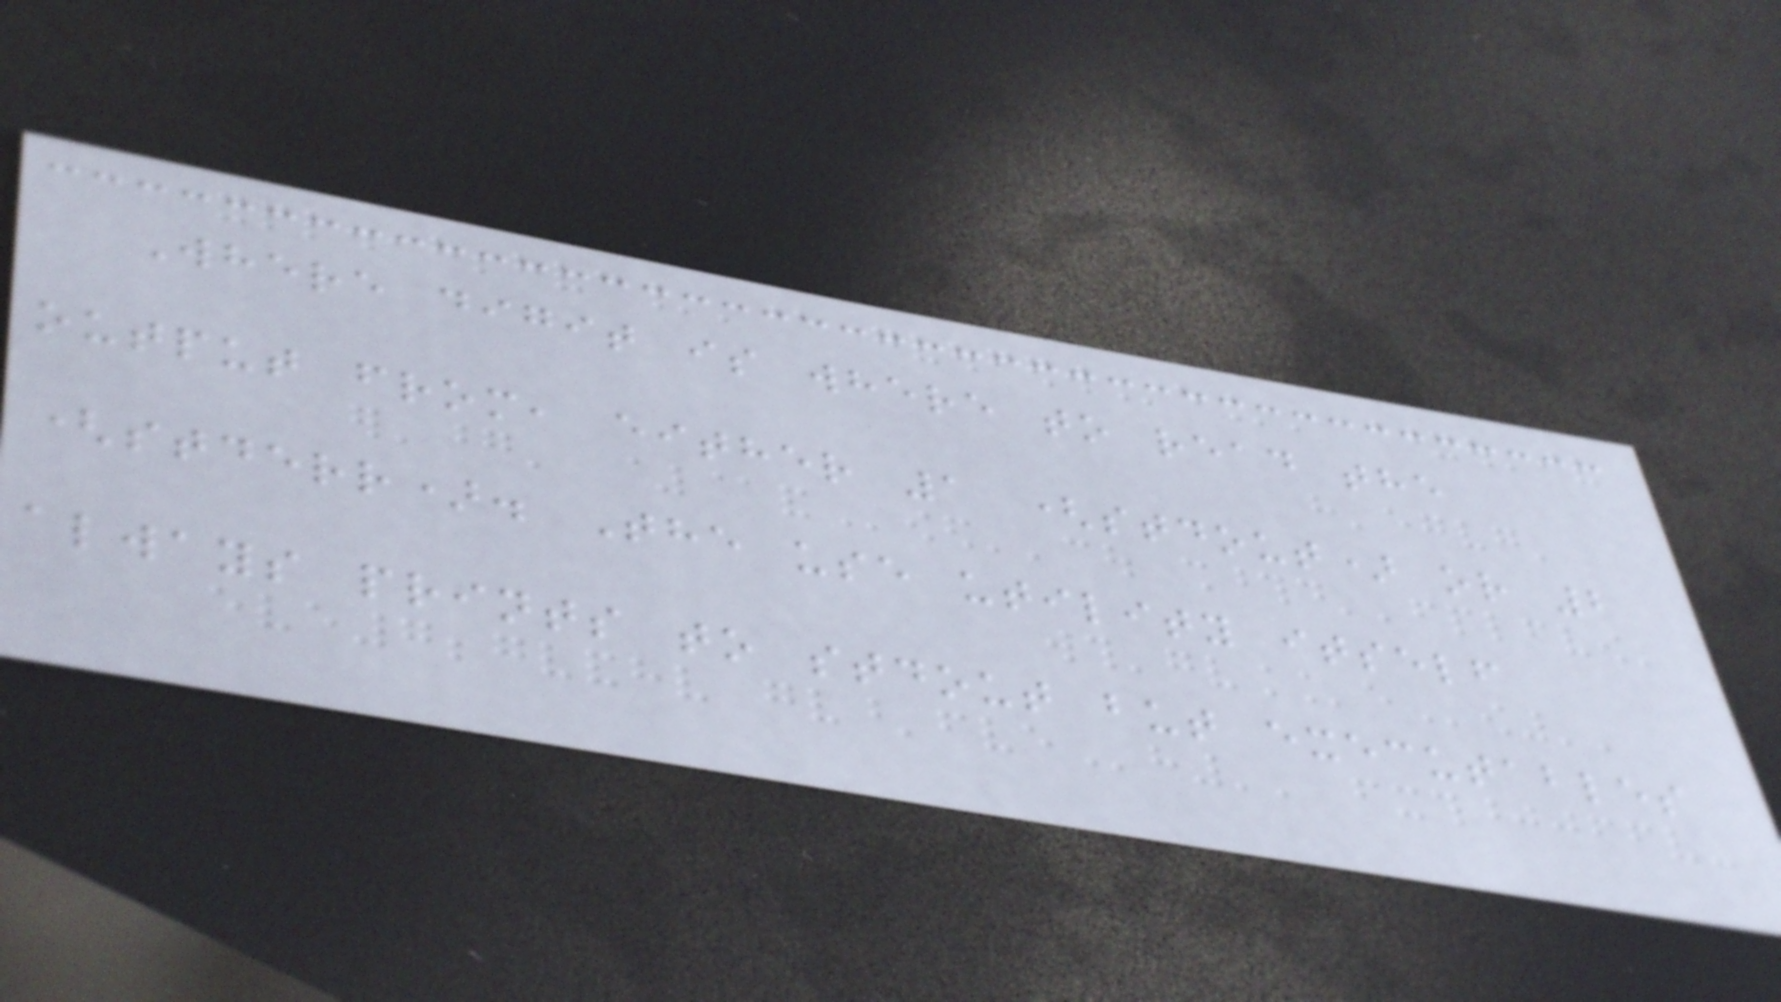Where digit is where to read the
output from, either 1 (stdout) or 2
(stderr). The use utility itself
always prints to stdout but executables
